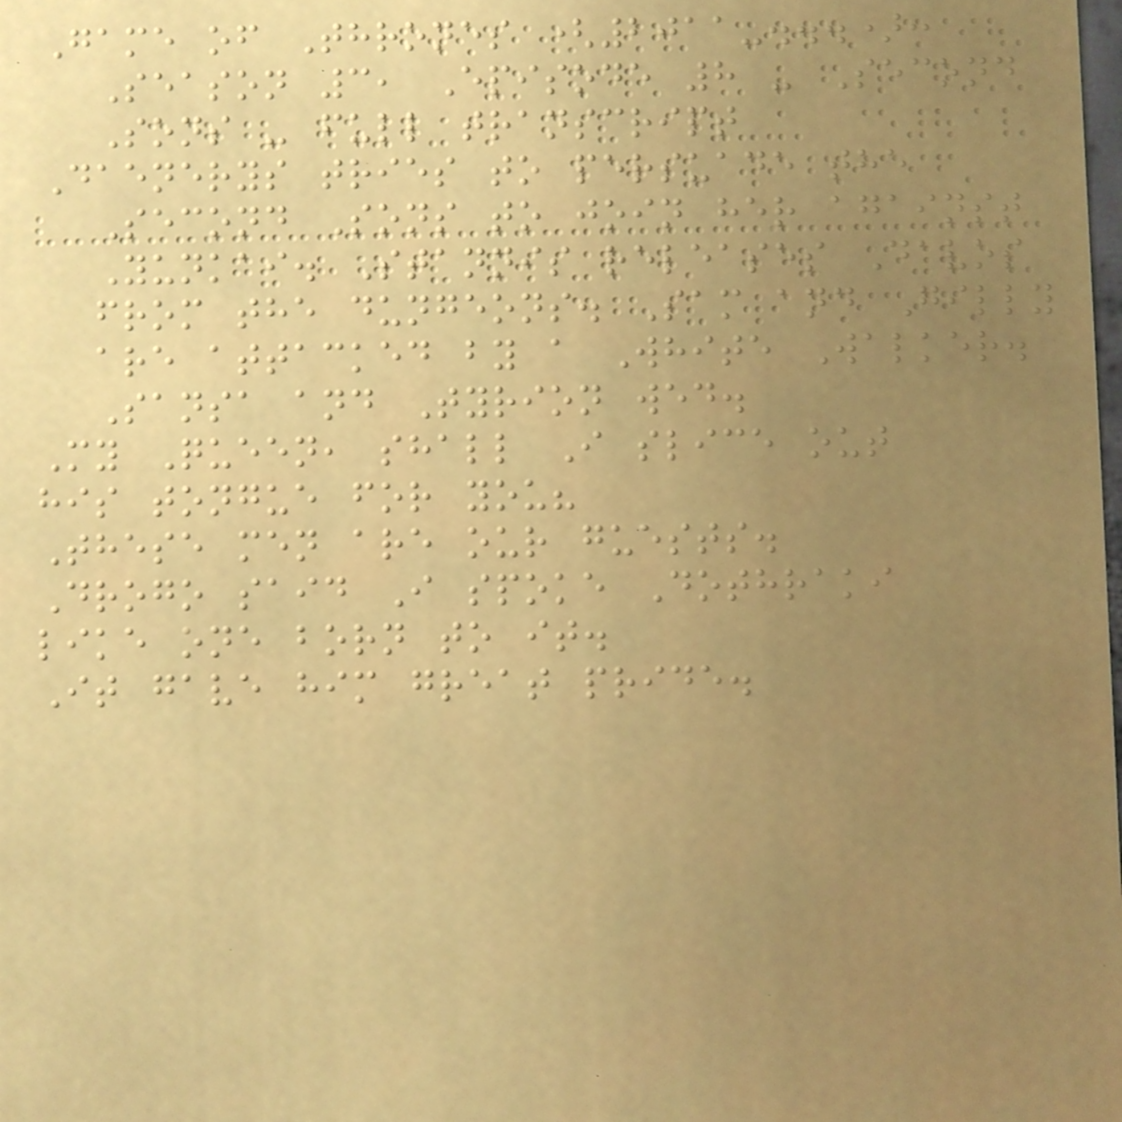Game of Thrones (2011-...):
Season 3, Episode 8 - Second
Sons - full transcript
Daenerys tries to persuade the
Second Sons to join her against
Yunkai. Stannis releases Davos
from the dungeons. Sam and Gilly
are attacked by a White Walker.
Sansa and Tyrion wed.
My Queen, shall I slice out
his tongue for you?
These men are our guests.
Drogo said I spoke Dothraki
like one born to it.
It gave him great pride.
